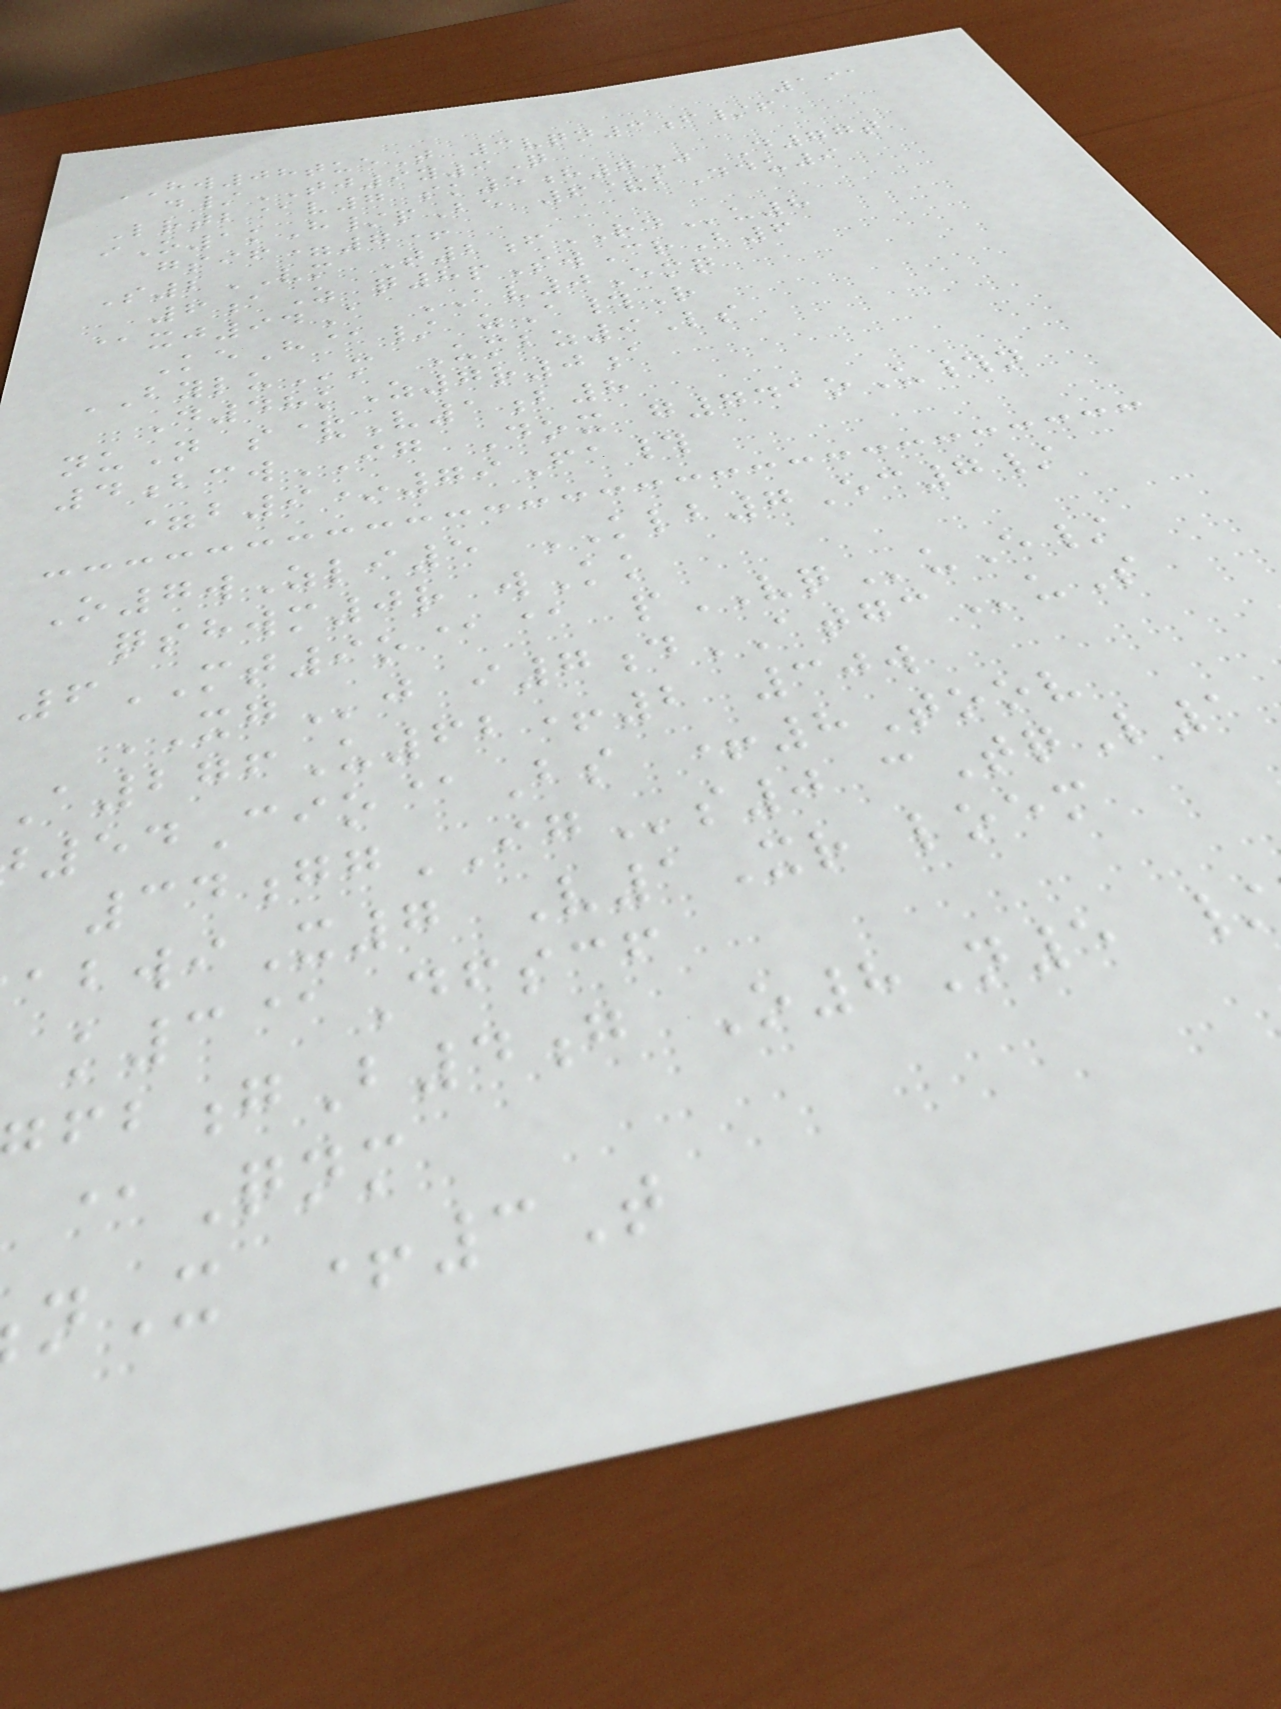191
HW08tueT 3vqn3f/f
d/TJ9y9Q
Lrtb@v7 sk5h7J D77t
iO1kH/pBe 6&bDdu9
gsif=7+
S2VM T2fRDu8
6aZ q8pSwCrB6
@xj94A AV0Emq
KeH@/ zA#R
BYLUm Umbz9Ls
D48kZ7r0a
nuN s&V1b8
4bcwIG Dox g741oU#n
=b9*79Fa#
O7wZli5 KLB7Ec7/
qshwm0r wKk
6MT9o@@ pVQuE/
XGj i7dATGCuS
276U62+2 30w
54Cio@Bs +8Toov
34ggIGs0 cTqL1
bwiX7 V1Xr loem
k3@Dfscf
gB4g O8N5
@Qnm
nX +3T
